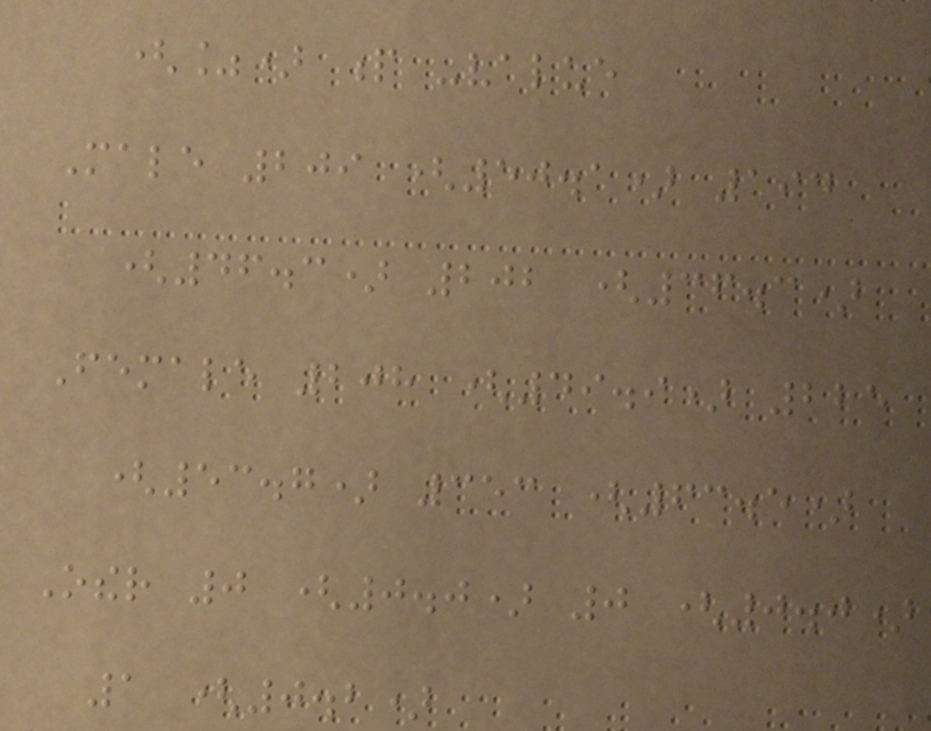(%) p -value
Male 209 (50.1) 194
(46.3) 202 (36.3)
Female 208 (49.9) 225
(53.7) 353 (63.5)
Other 0 (0.0) 0 (0.0)
1 (0.2)
